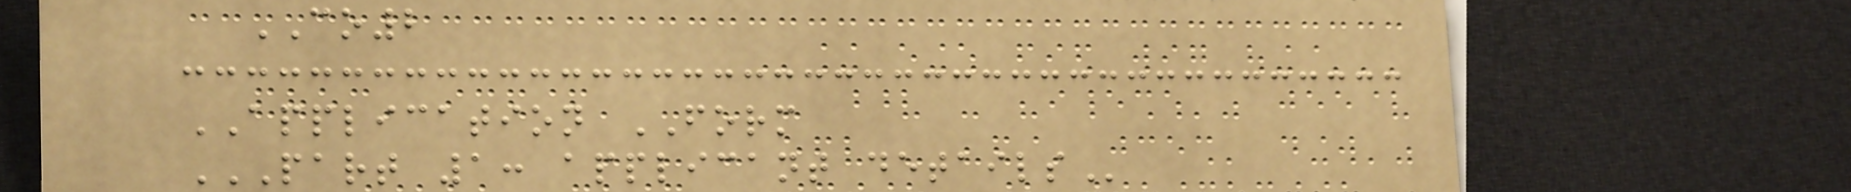CO2
APPLICATION FORM
PART 1: APPLICANT DETAILS
